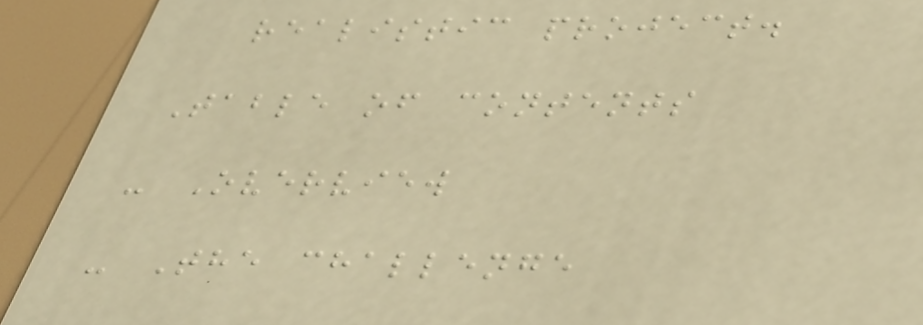realistic project.
Table of contents
- Overview
- The challenge
